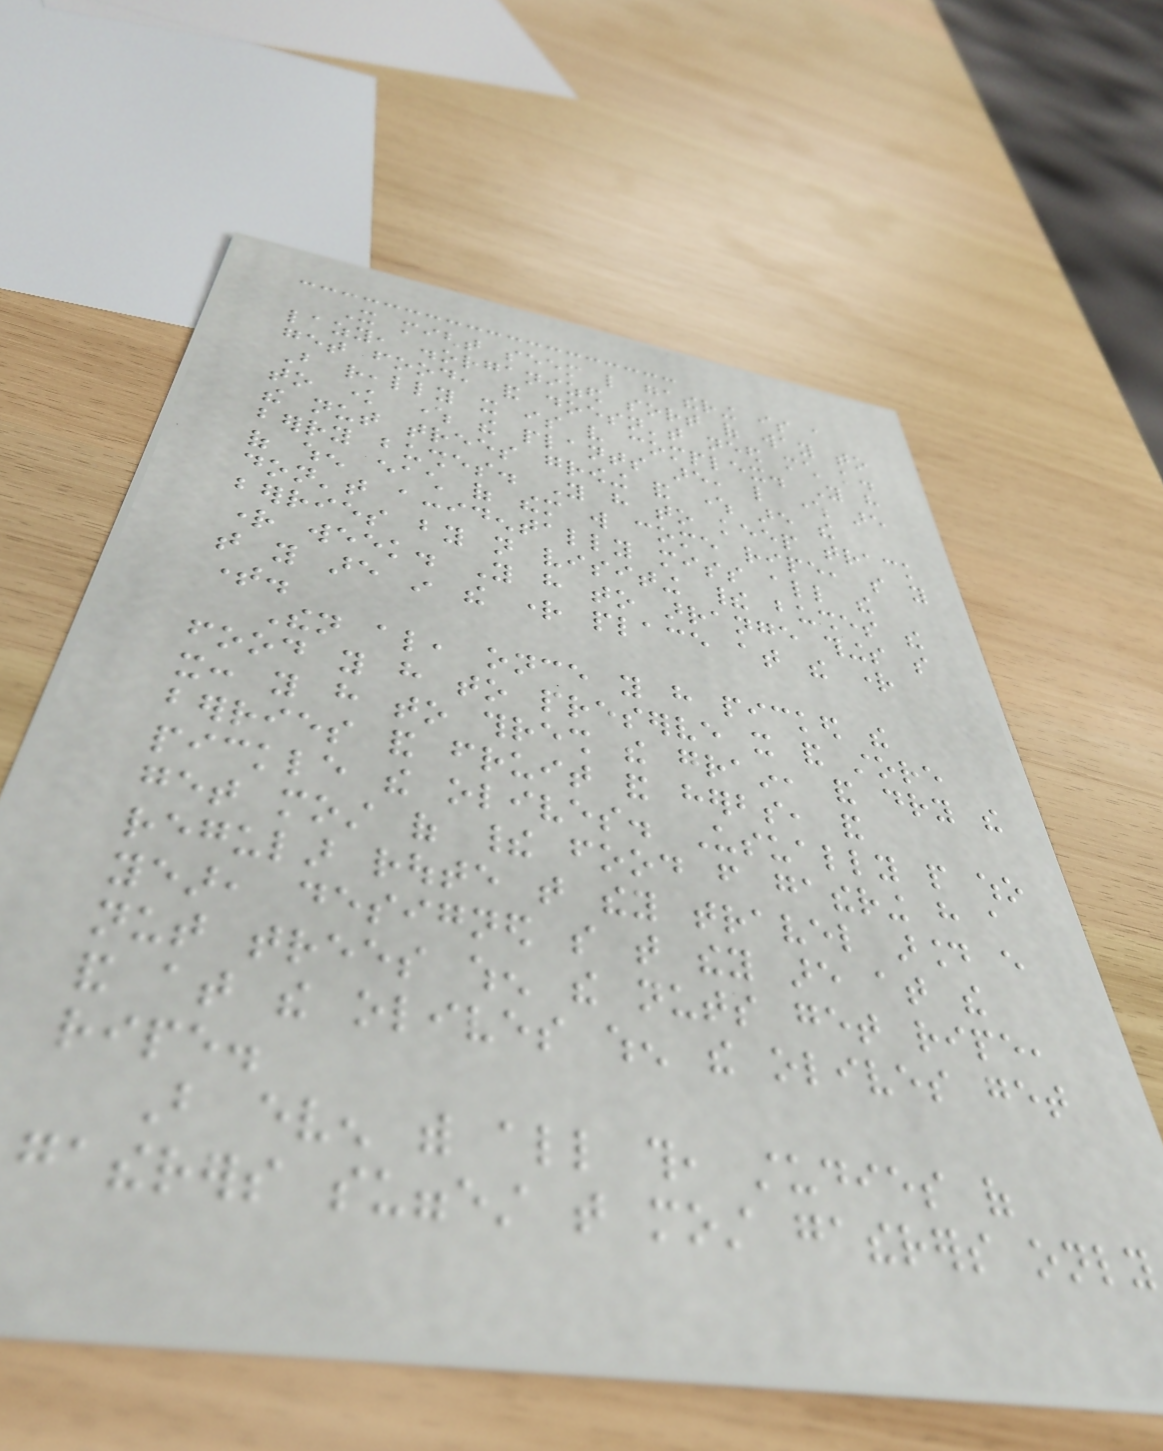It might seem like gathering is a
lazy, disorganized sort of way to
get food, and doesn't need much knowledge.
But really it is very complex. You have
to know where the plants are, like where are
the nut trees growing and where are the
berry bushes. You have to keep track
of when each of them will come ripe, so you
don't accidentally miss all the
berries by not visiting their bushes the
right week. You have to arrange things so
that you are in the right place at the right
time.
Then also, once you have picked the
food you have to preserve it and store
it: you have to thresh the grain, and dry the
berries and fruit and herbs, and
pickle the olives. Usually people who
get most of their food from gathering have a
regular route that they travel around every
year, designed so that they are at the
nut trees when the nuts get ripe,
and at the olives when the olives get
ripe.
But even with all this, studies of
gatherers suggest that most gatherers only
